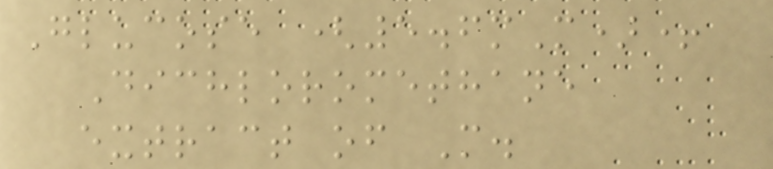Glucose (5.6mM)+
Dichloromethane
extract of M.
